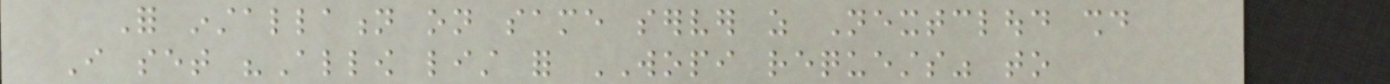For installation on same server as Nextcloud should
I set "Allow list for WOPI requests" to
